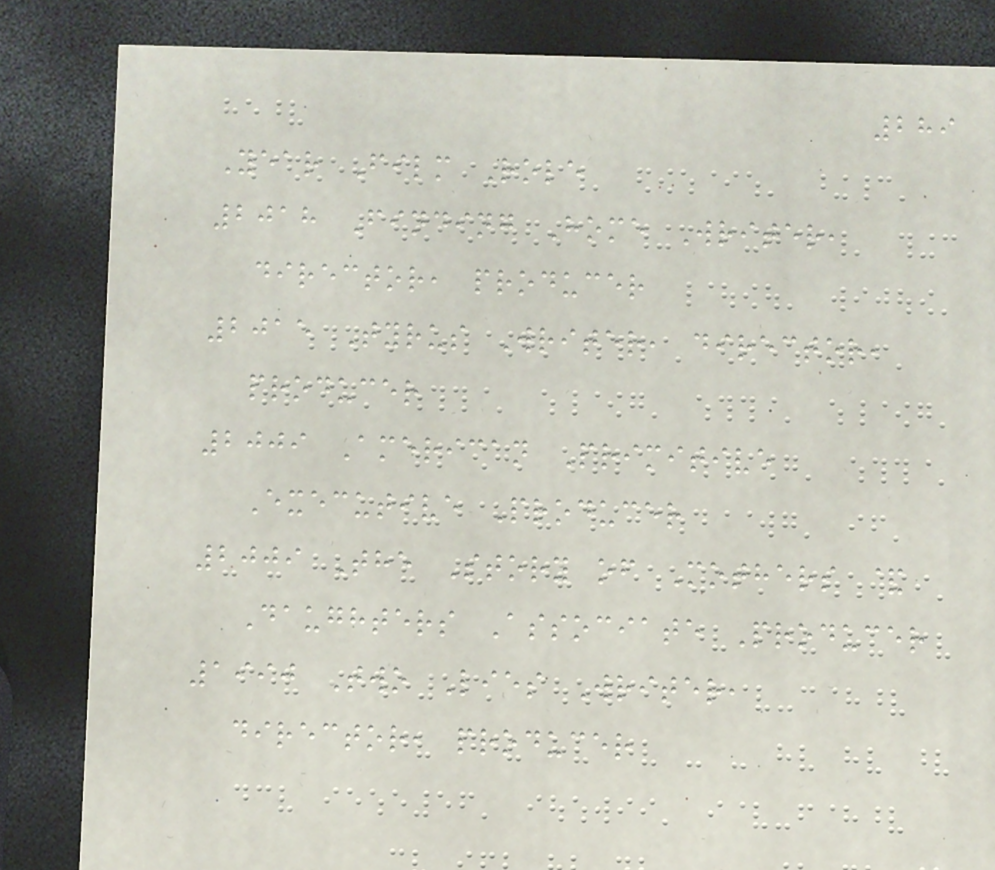289
Year Film Role
2018 Finding Home Writer,
director, producer
2015 Tyrus Writer, director,
producer
2009 American Primitive
Executive Producer
2009 The Story of Mothers &
Daughters Associate Producer
1990 Two Lies Writer,
director, producer
